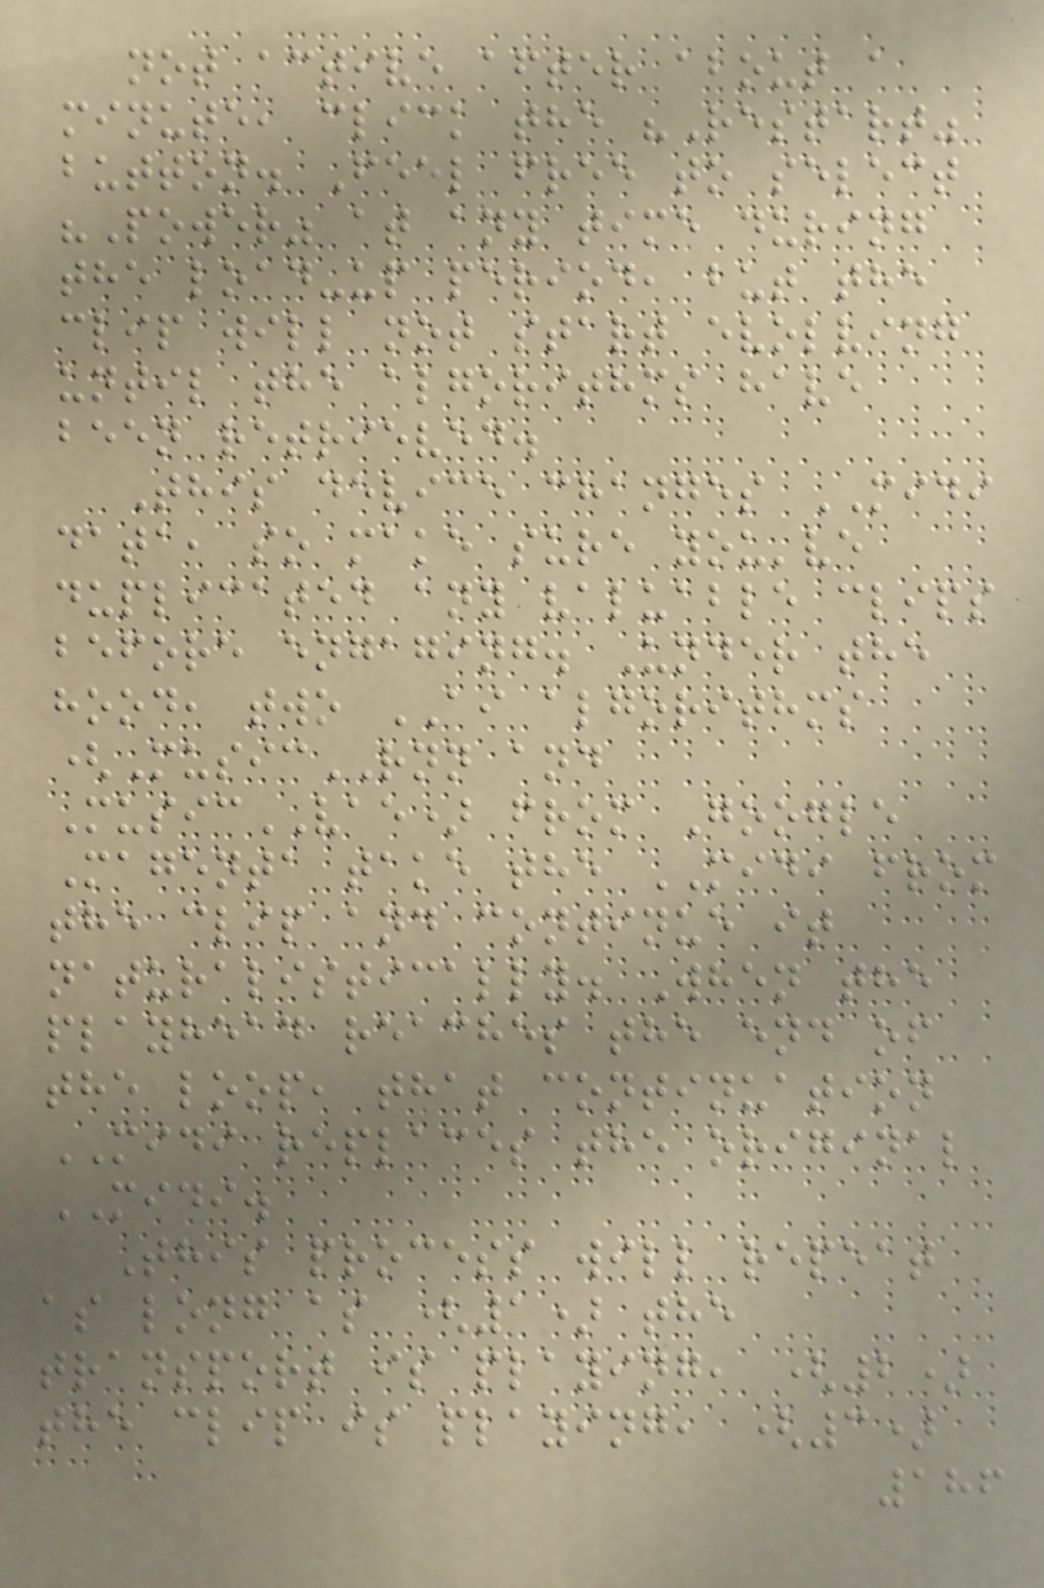not active after about a
minute, click the "Restart"
button. Feel free to select
"Power" at any time during
the load-up period, but the
clip will not start evolving
until the algorithms have
been retrieved.
This device changes MIDI
data, so make sure you've
duplicated any valuable clips
before engaging. Under the
hood, two AI algorithms
(MusicRNN and
MusicVAE) from Google
Magenta take the MIDI from
the clip and continue it
naturalistically. When the
playhead reaches the end of
the loop, that continuation
MIDI replaces the original
MIDI.
This process will repeat
as long as (1) the
transport is playing, (2)
the clip is playing, (3)
186
